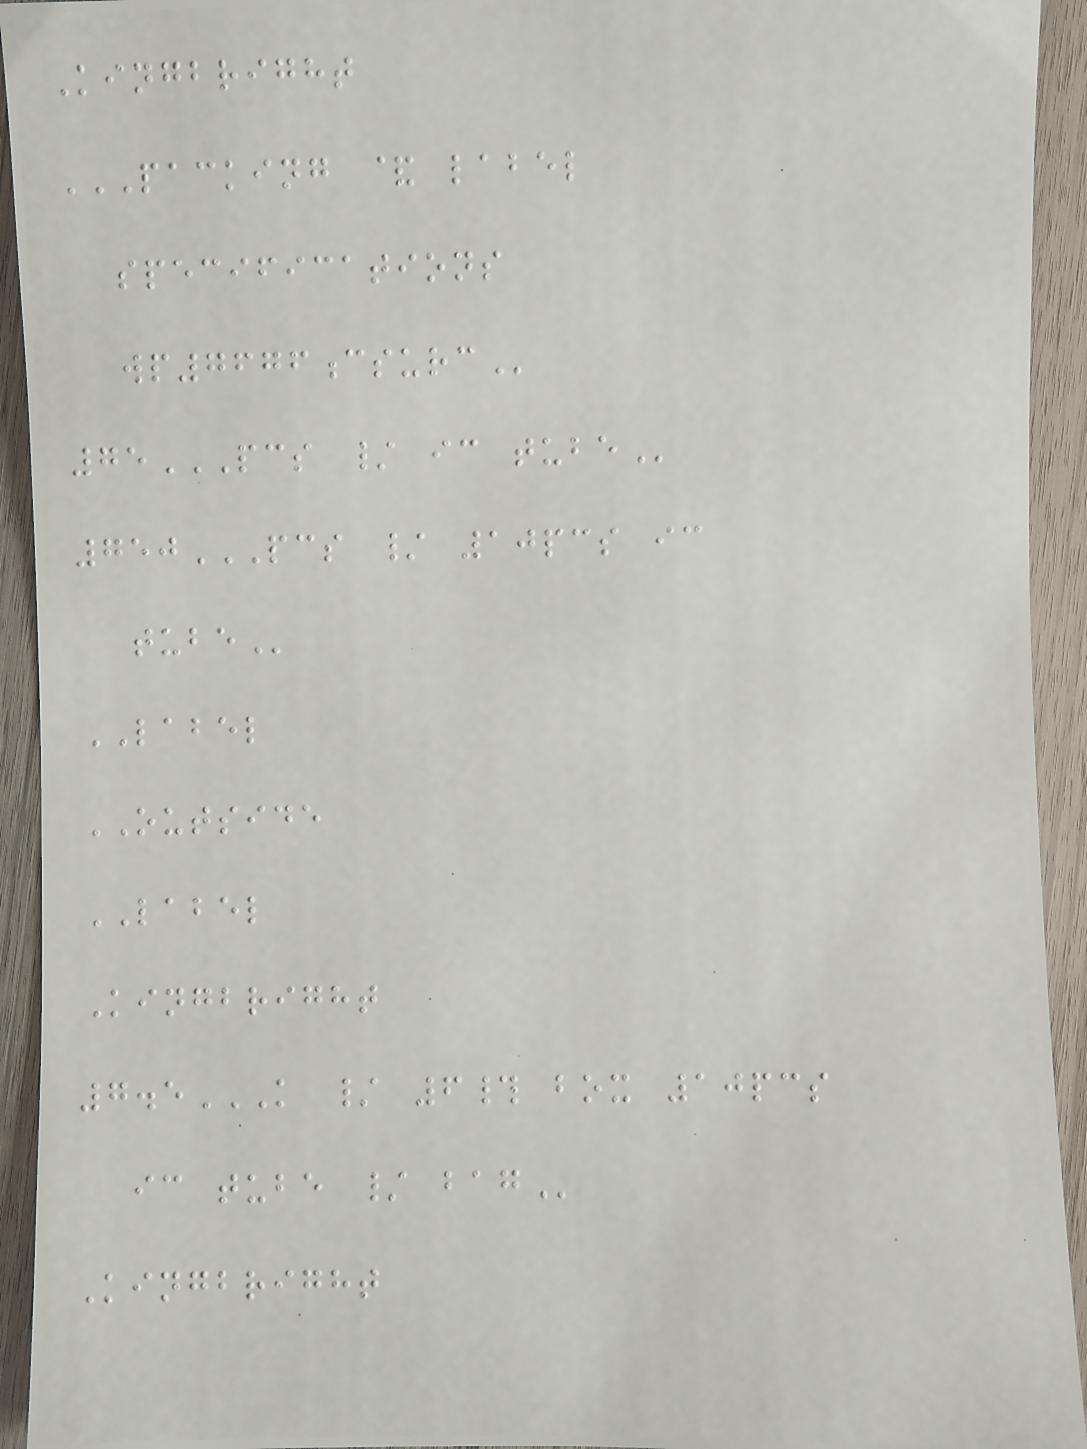Kingbright
PACKING & LABEL
SPECIFICATIONS
WP7676CSURC
75PCS / IC TUBE
750PCS / 10PCS IC
TUBE
LABEL
OUTSIDE
LABEL
Kingbright
7.5K / 6# BOX 10PCS
IC TUBE / BAG
Kingbright
